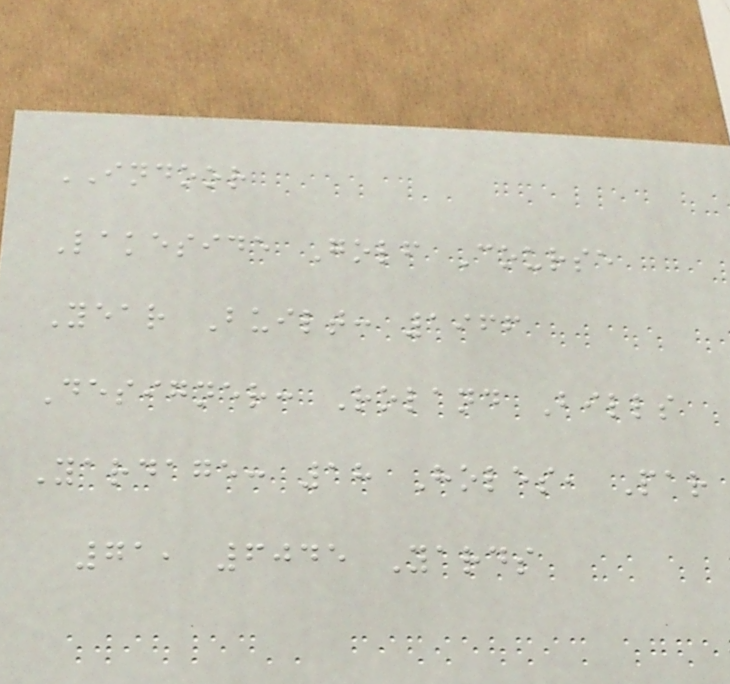INDOOR
Lakeside Golf Course
Year Built: 1966
Designer: Roland Bills
Yardage: 18 Holes, Par
71, 6045 Yards
